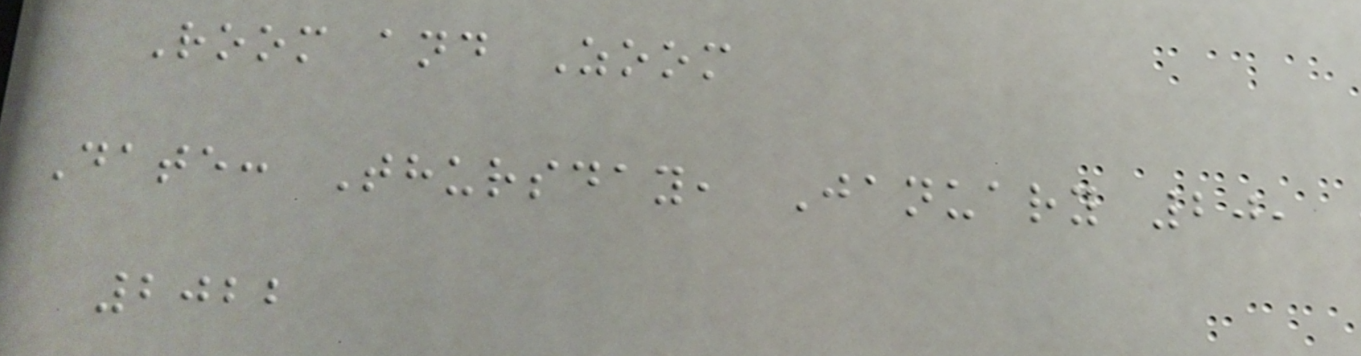Room and Zoom
Date: Thursday, January 20,
2022
